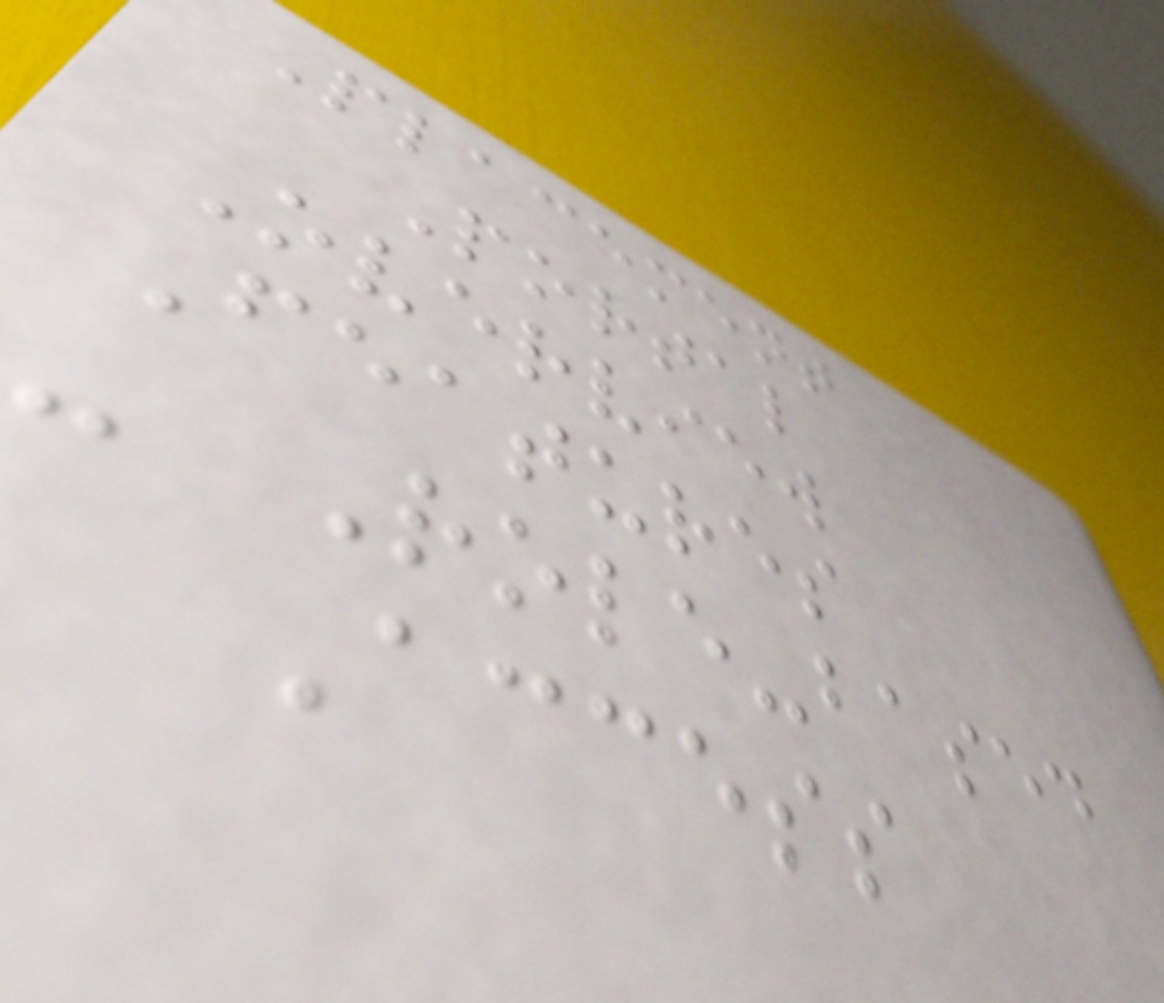Placement
Portal
Overview
Features
- Role-based
Access
